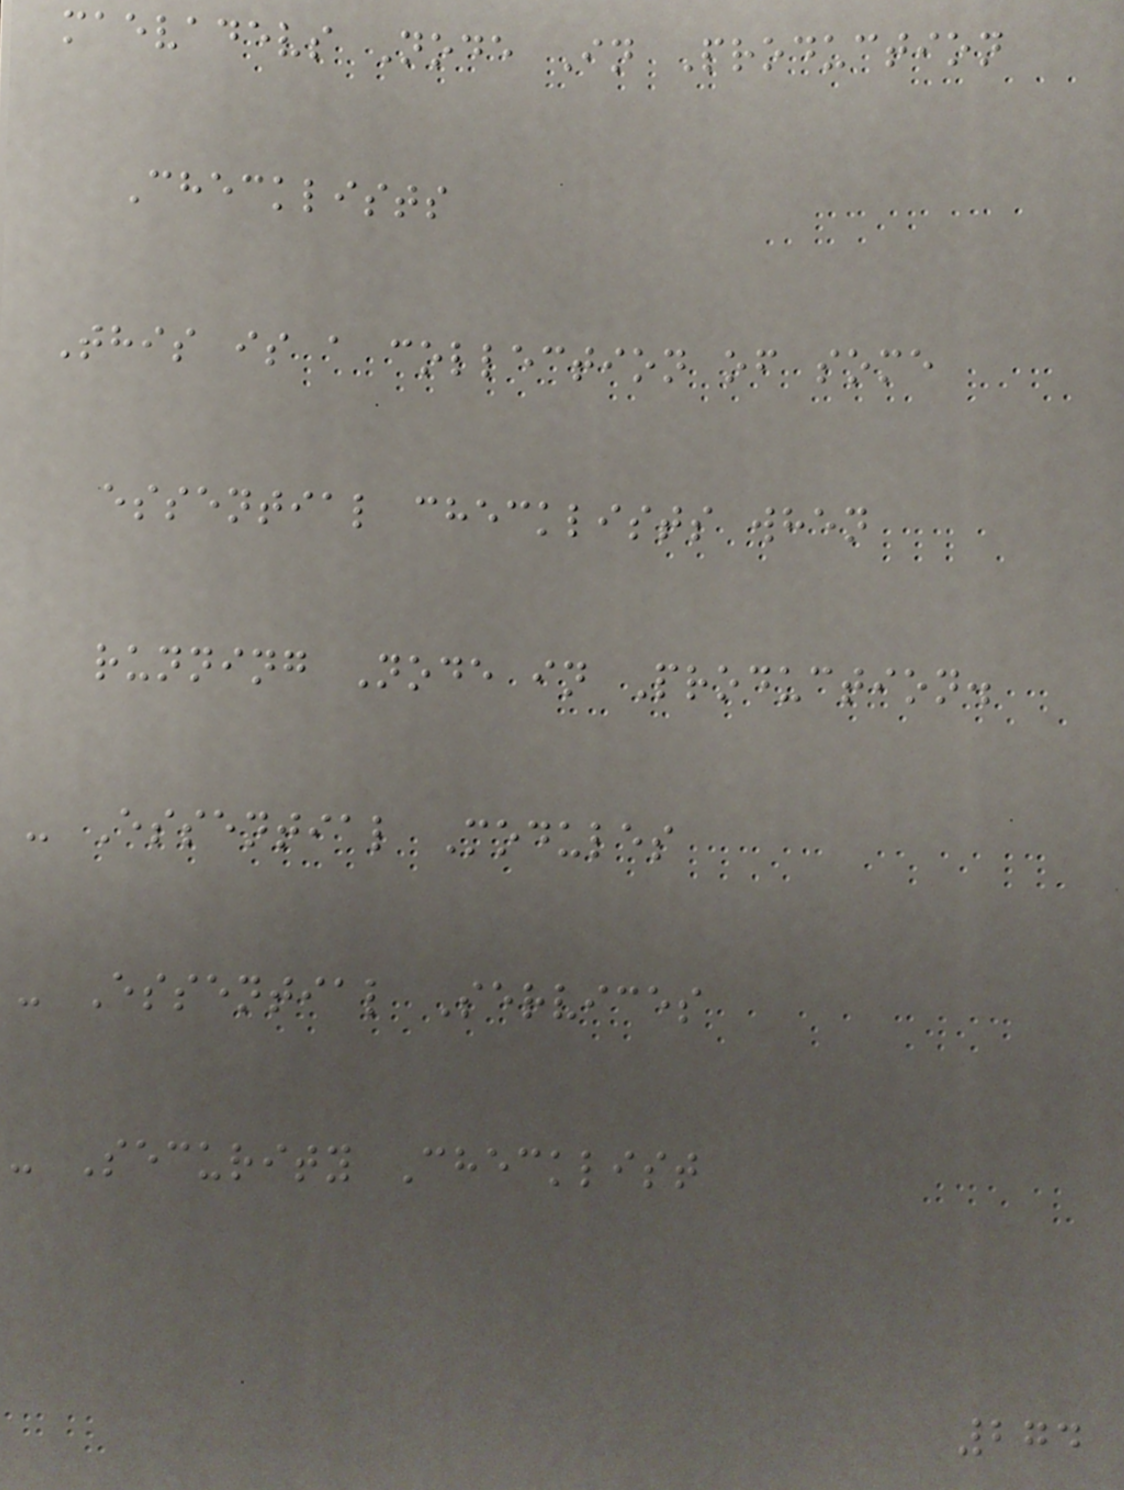maevadevs Node In Production
Checklists
This is a collection of some
essential checklists when
running Node in Production.
- Essential Modules
- Essential Services
- Security Checklist
274
